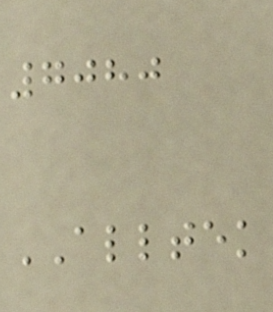7080
ALLTEK
